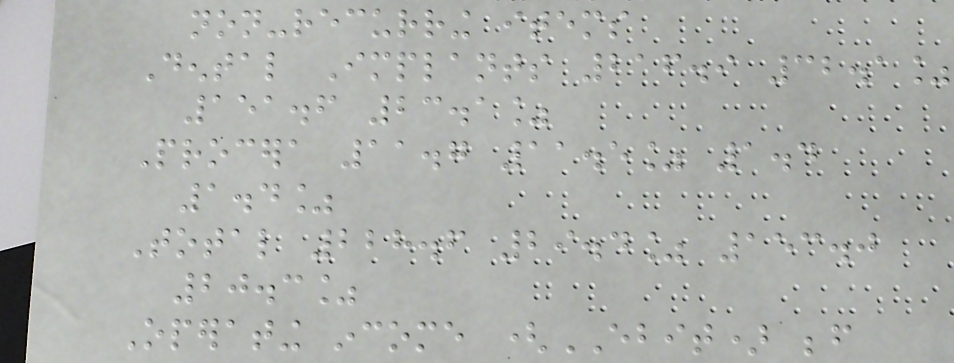non-recurring items
Dental Implants 216.9 32.1%
151.6 23.1%
Procera 11.7 11.5% 1.4
1.4%
Total 228.6 29.4% 153.0
20.3%
Operating income (EBIT) before
